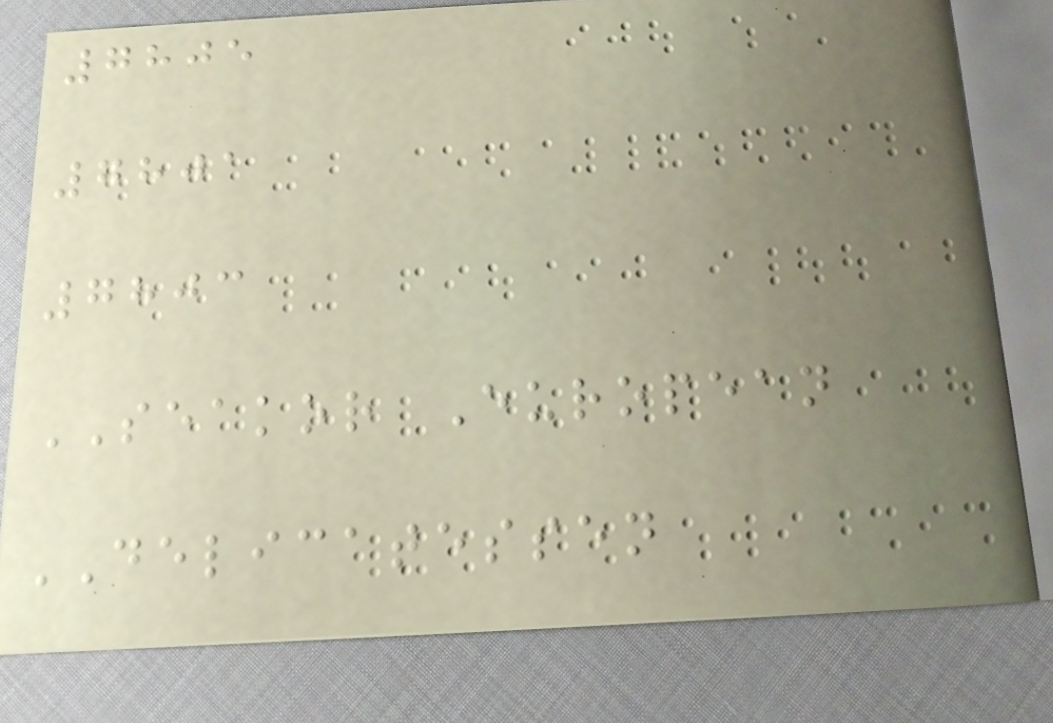7805
7801
7803
SEAKOR European
DELICATESSEN
